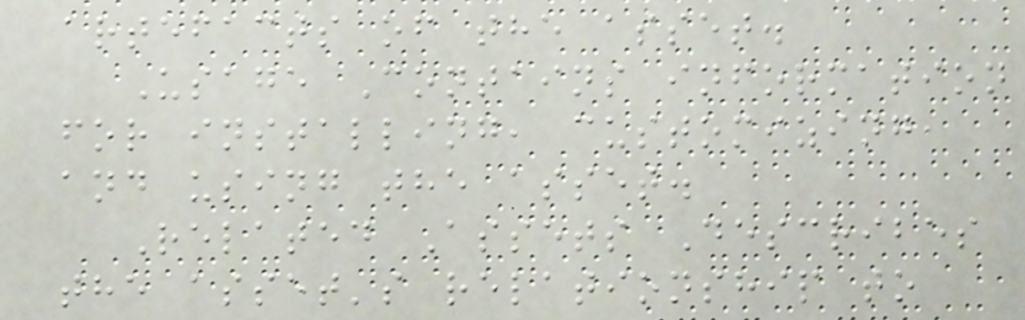artefacts of the asset.
Usage Contains information
for installing, customizing,
and using the asset.
Related Assets Describes
the asset's relationship to
